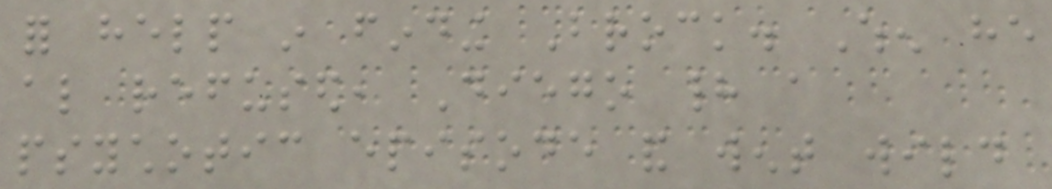for help in finding Brock. When he
also refused, Diego had a
psychotic episode and went wild
